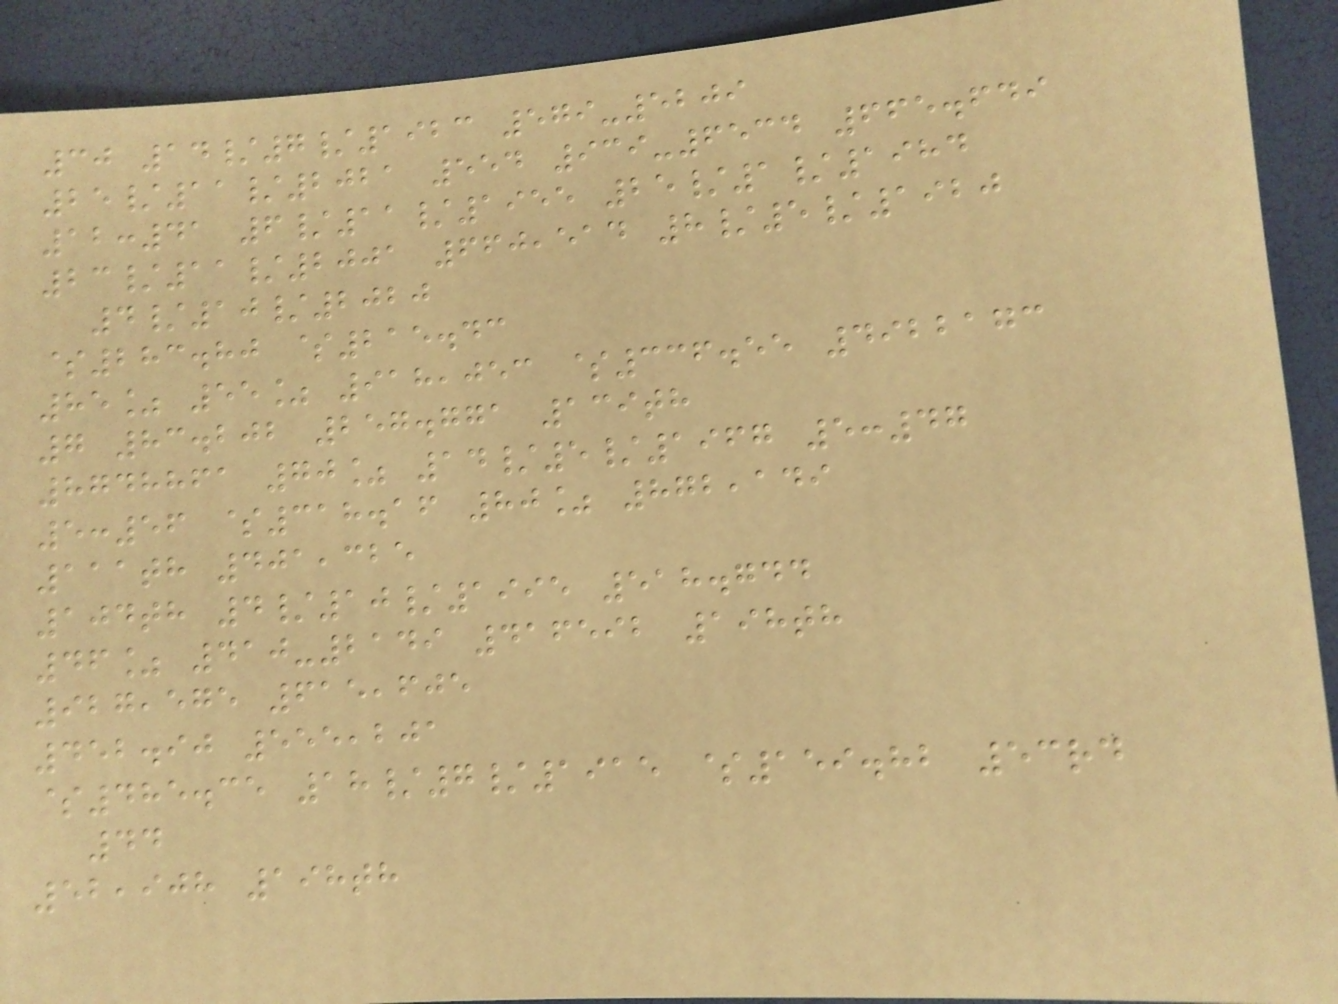30 14/7/1923 579-5209
25/11/2021 554 939-6534 665.649
12:41 6/11/1955 25/1/1984
23/11/2001 660,514 8/5/1920
4/10/2020
$283.80 $215.43
85% 55% 918,053 $336.55 4922173
7 83.202 257.771 139th
8748861 70% 14/5/1967 5:47
5:56 $318.16 80% 872,149
111th 401,325
104th 4/10/1995 518.744
46% 410-2149 416592 198th
927,575 615,605
452.90 555,201
$485.35 18/7/1915 $159.82 53rd
44
52,908 198th
